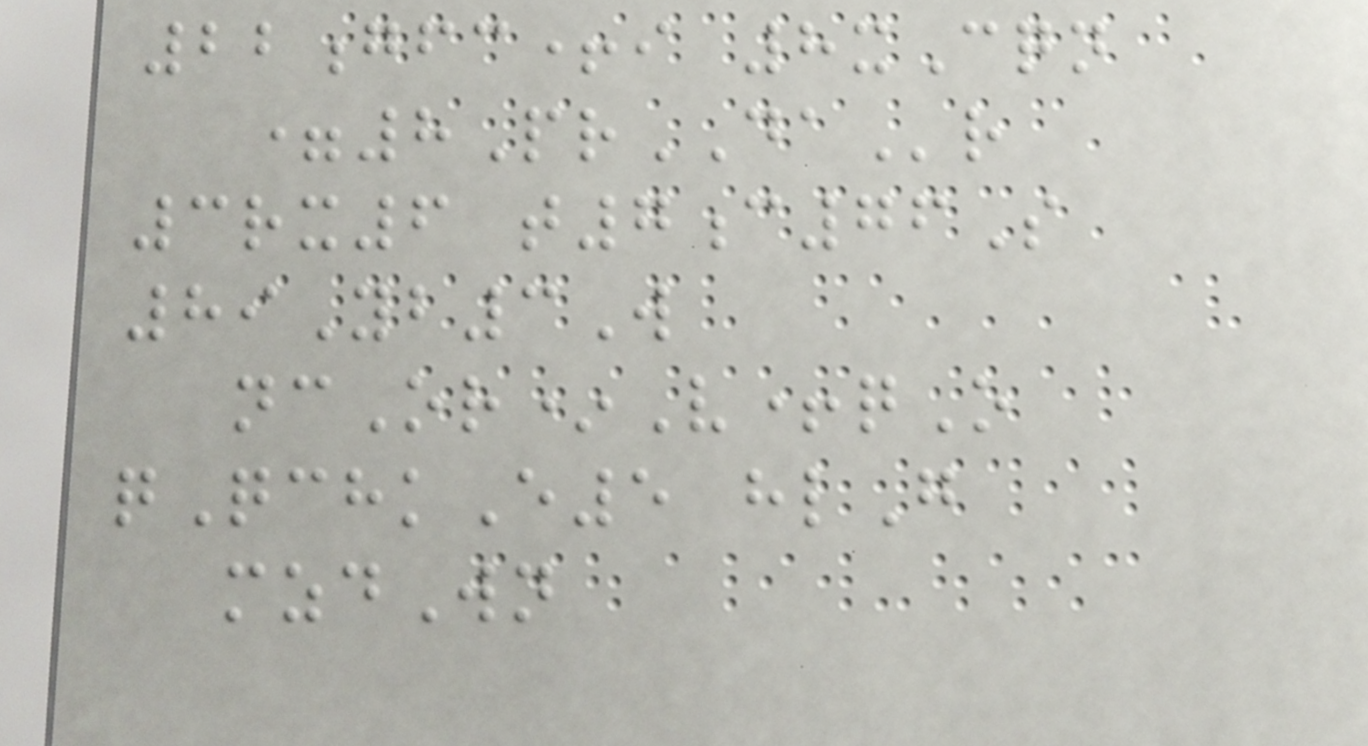22gfc+i 8xCqn
=8PrDAr
3rx6 t7c76S
89Yb3W
ncOr*V+qO
qQchkE5 hlG
mzdWn
